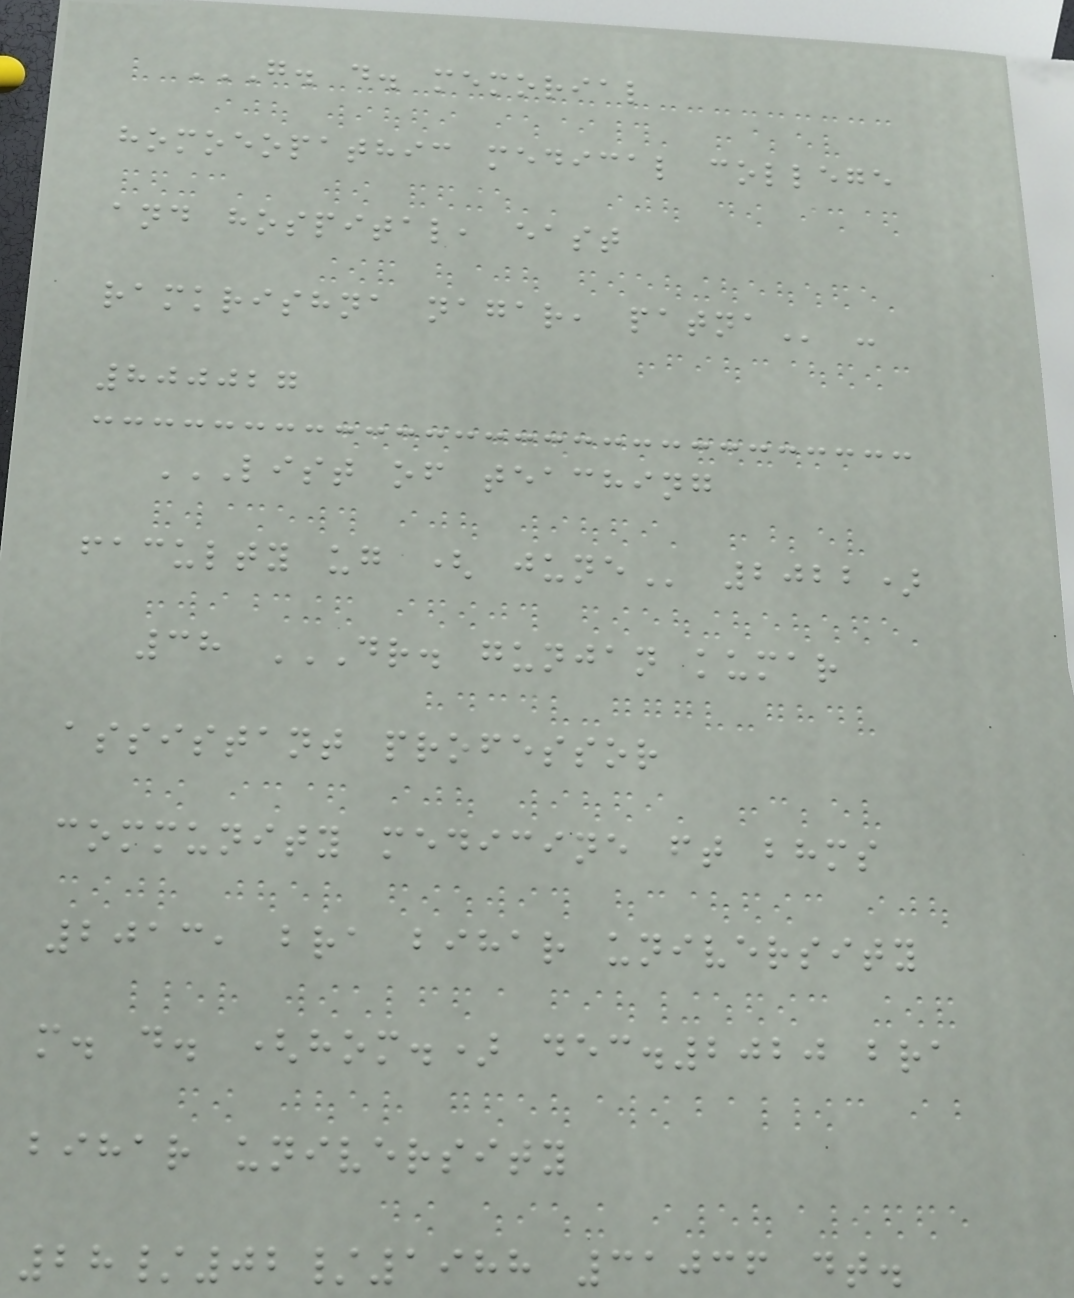G. D. MEMORIAL
HOMOEOPATHIC MEDICAL COLLEGE
AND HOSPITAL, EAST
RAMKRISHNA NAGAR, PATNA -
800027
LIST OF TEACHING
FACULTY UG ( JUNE 2022)
38 DR. GUNJAN KUMAR
ASSISTANT PROFESSOR
COMMUNITY MEDICINE FT BHMS
2013, BRA BIHAR UNIVERSITY
M. D. (HOM.) DEC.2020 BRA
BIHAR UNIVERSITY
28/02/1988 31036 DT.
